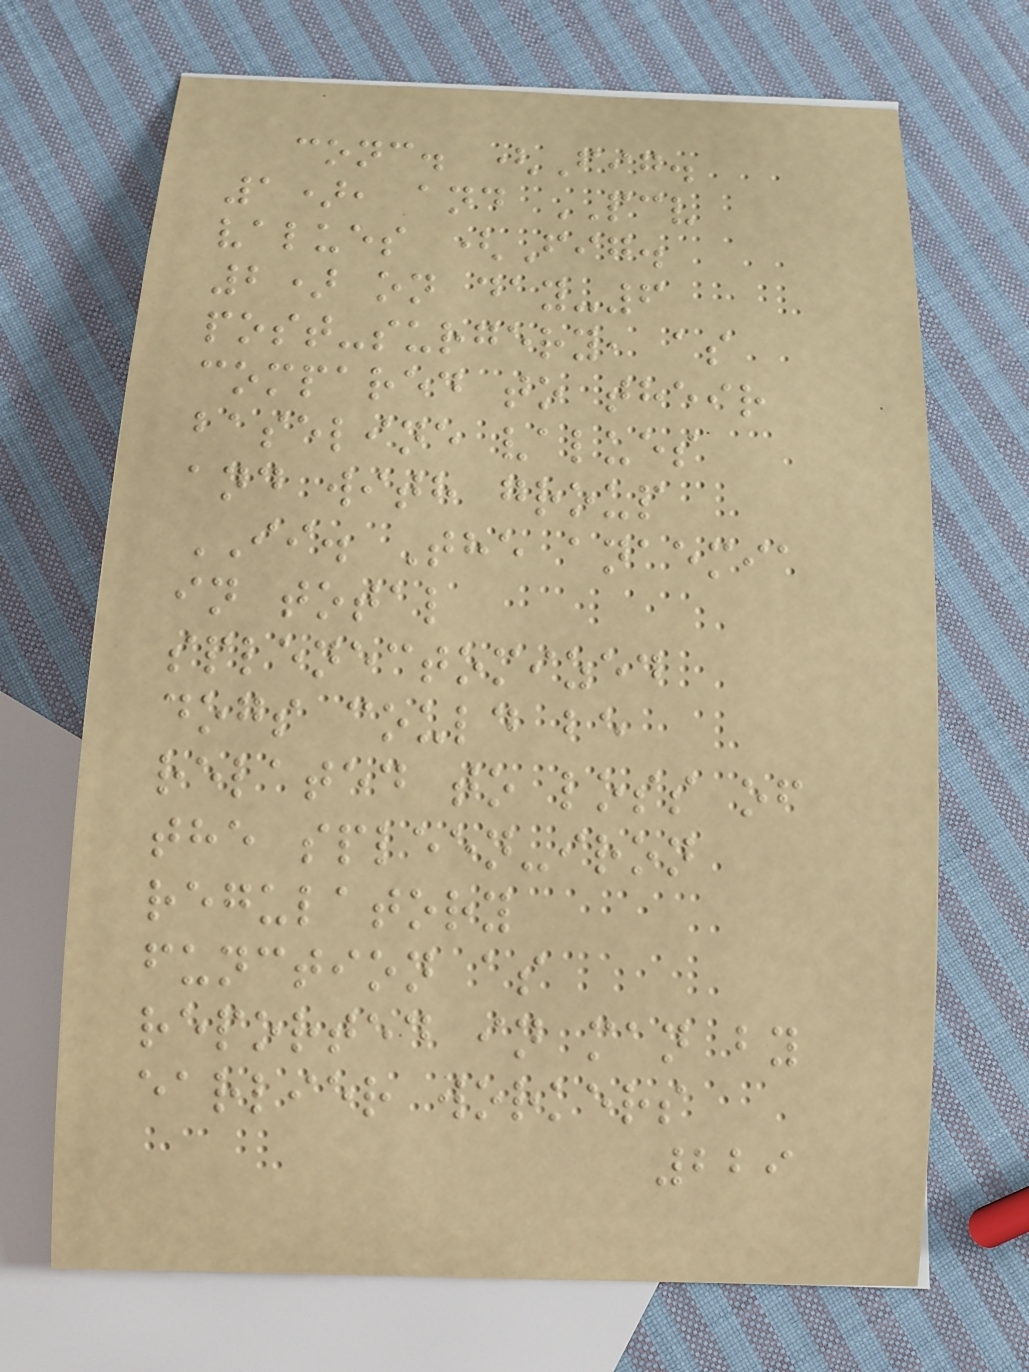conc. (Fig.
1), and PCV
values (Fig.
2) on day-6
post-surgery, as
compared to their
baseline values
and with group
II. The anaemia
in total
splenectomized
dogs could be
related to loss of
the spleen-iron
regulatory
function as
reported in man by
earlier workers
229
